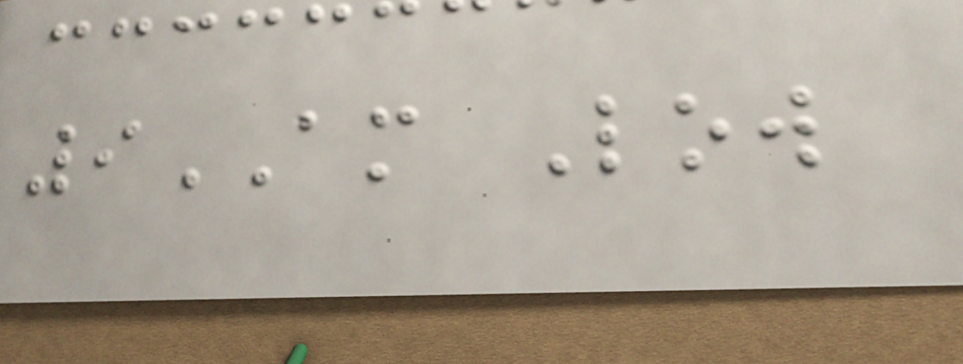9AM Low
